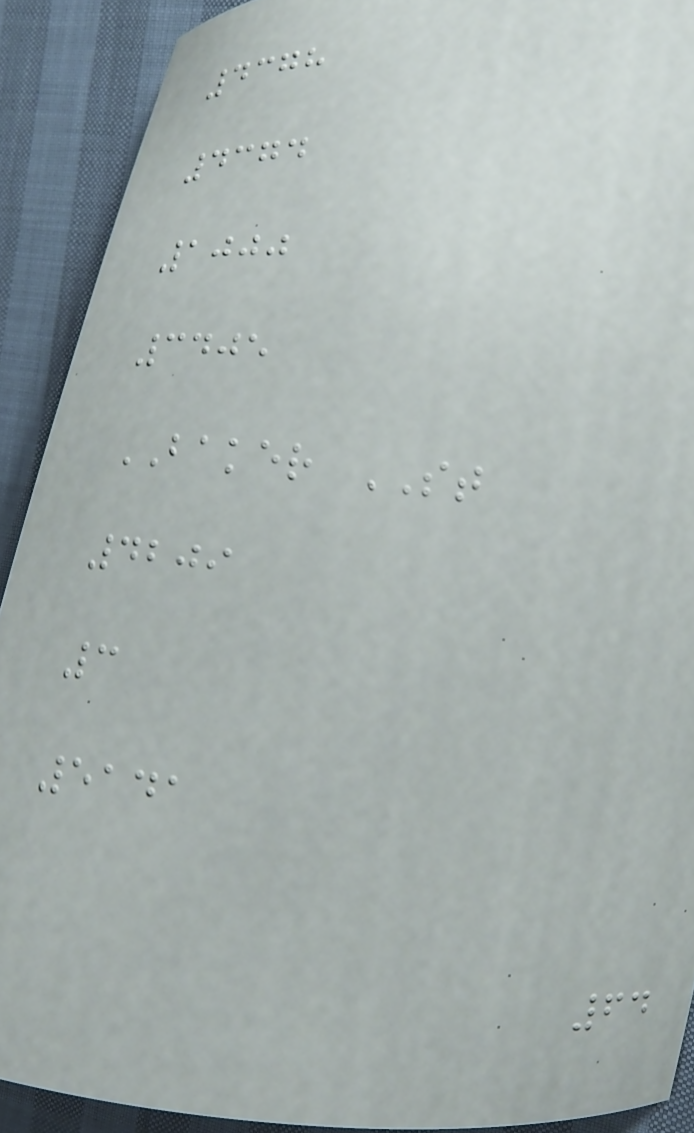4378
4374
1000
3405
BAKER ST
4209
3
5141
64
